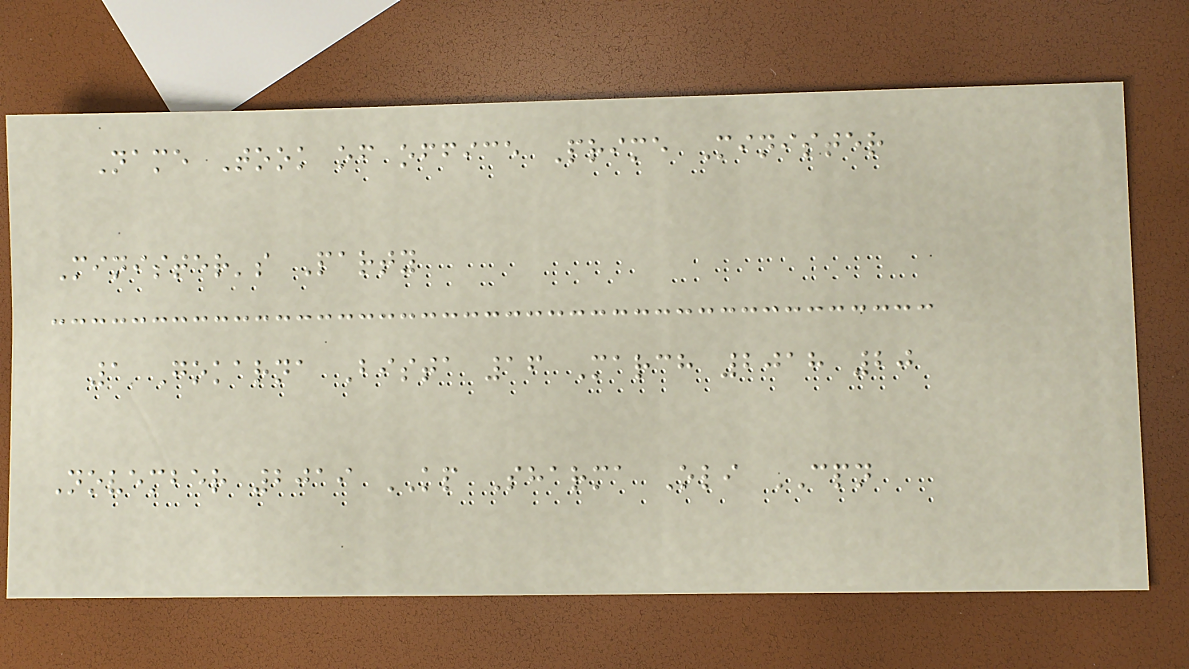Name Took of office Prime Minister
Minister's Party
1 Gokarna Bista 16 March 2018 20
November 2019 KP Sharma Oli CPN
